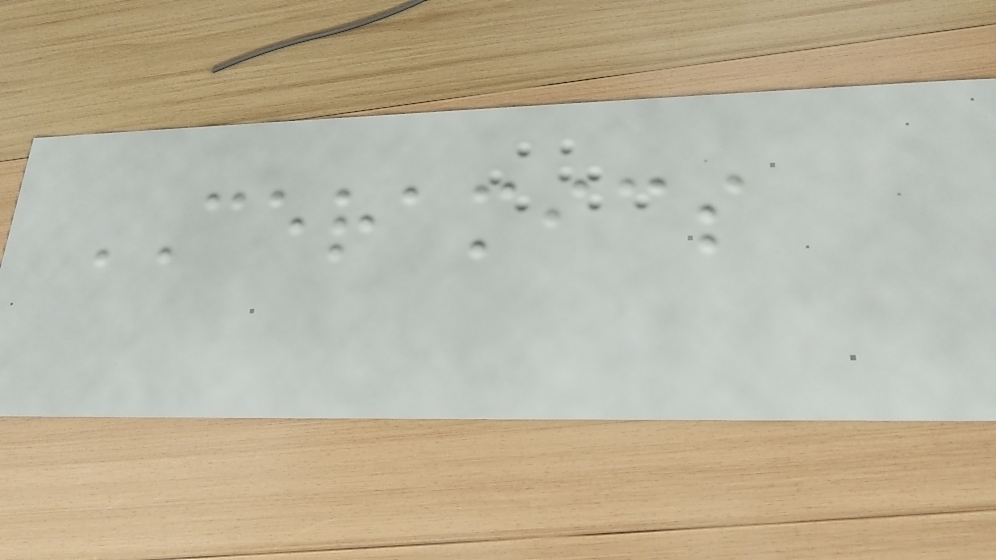CERAMICS
